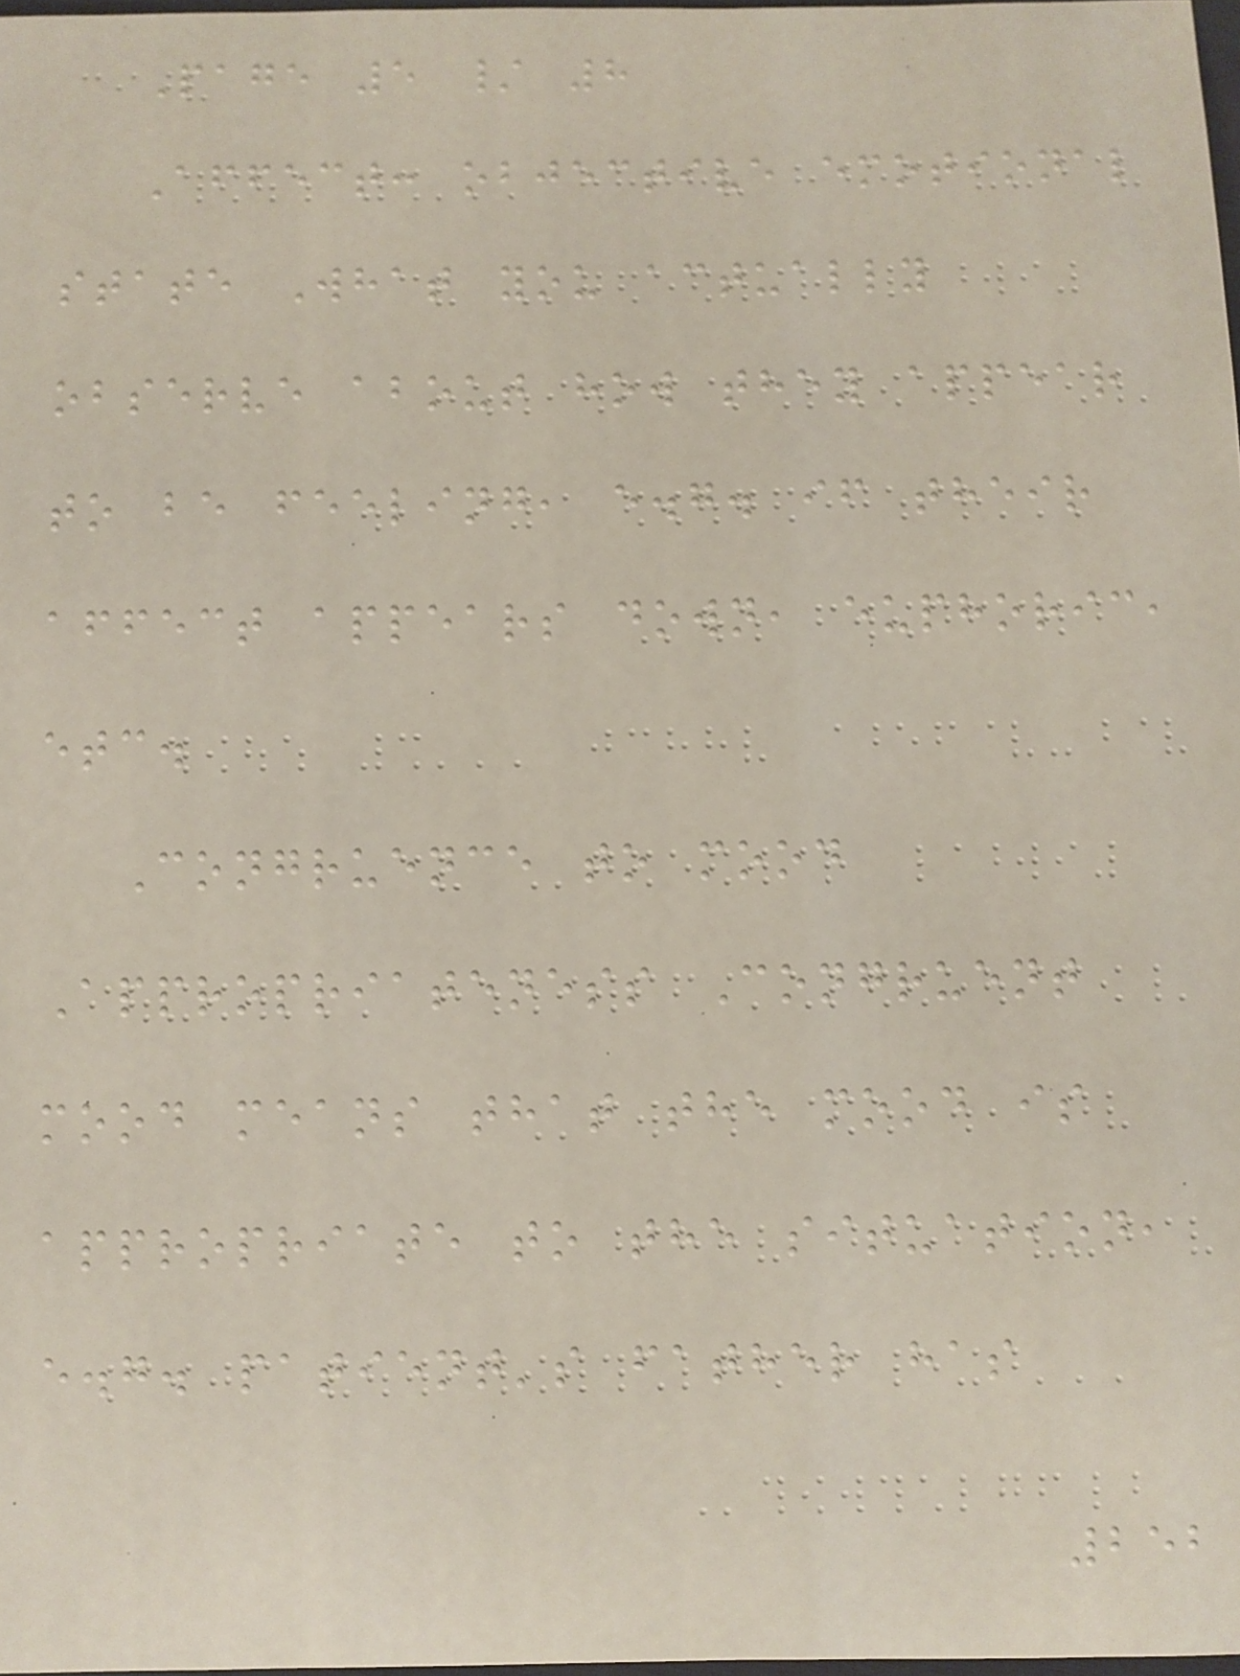Page 5 / 8
Affect: objective emotional
state What you actually
observe about how they appear
to be feeling, e.g. if their
affect appears down, euphoric,
etc.
Congruence to mood
Appropriateness Congruent
mood means that the mood is
appropriate to the situation,
e.g. patient's father has
252
